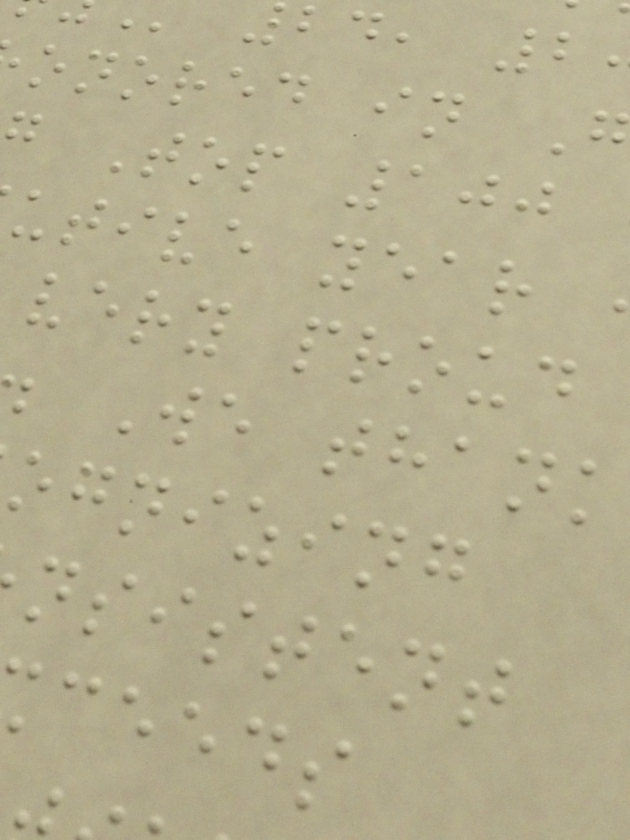onored in
Top 100
utive year
very proud
We thank
ognizing
nsistent
